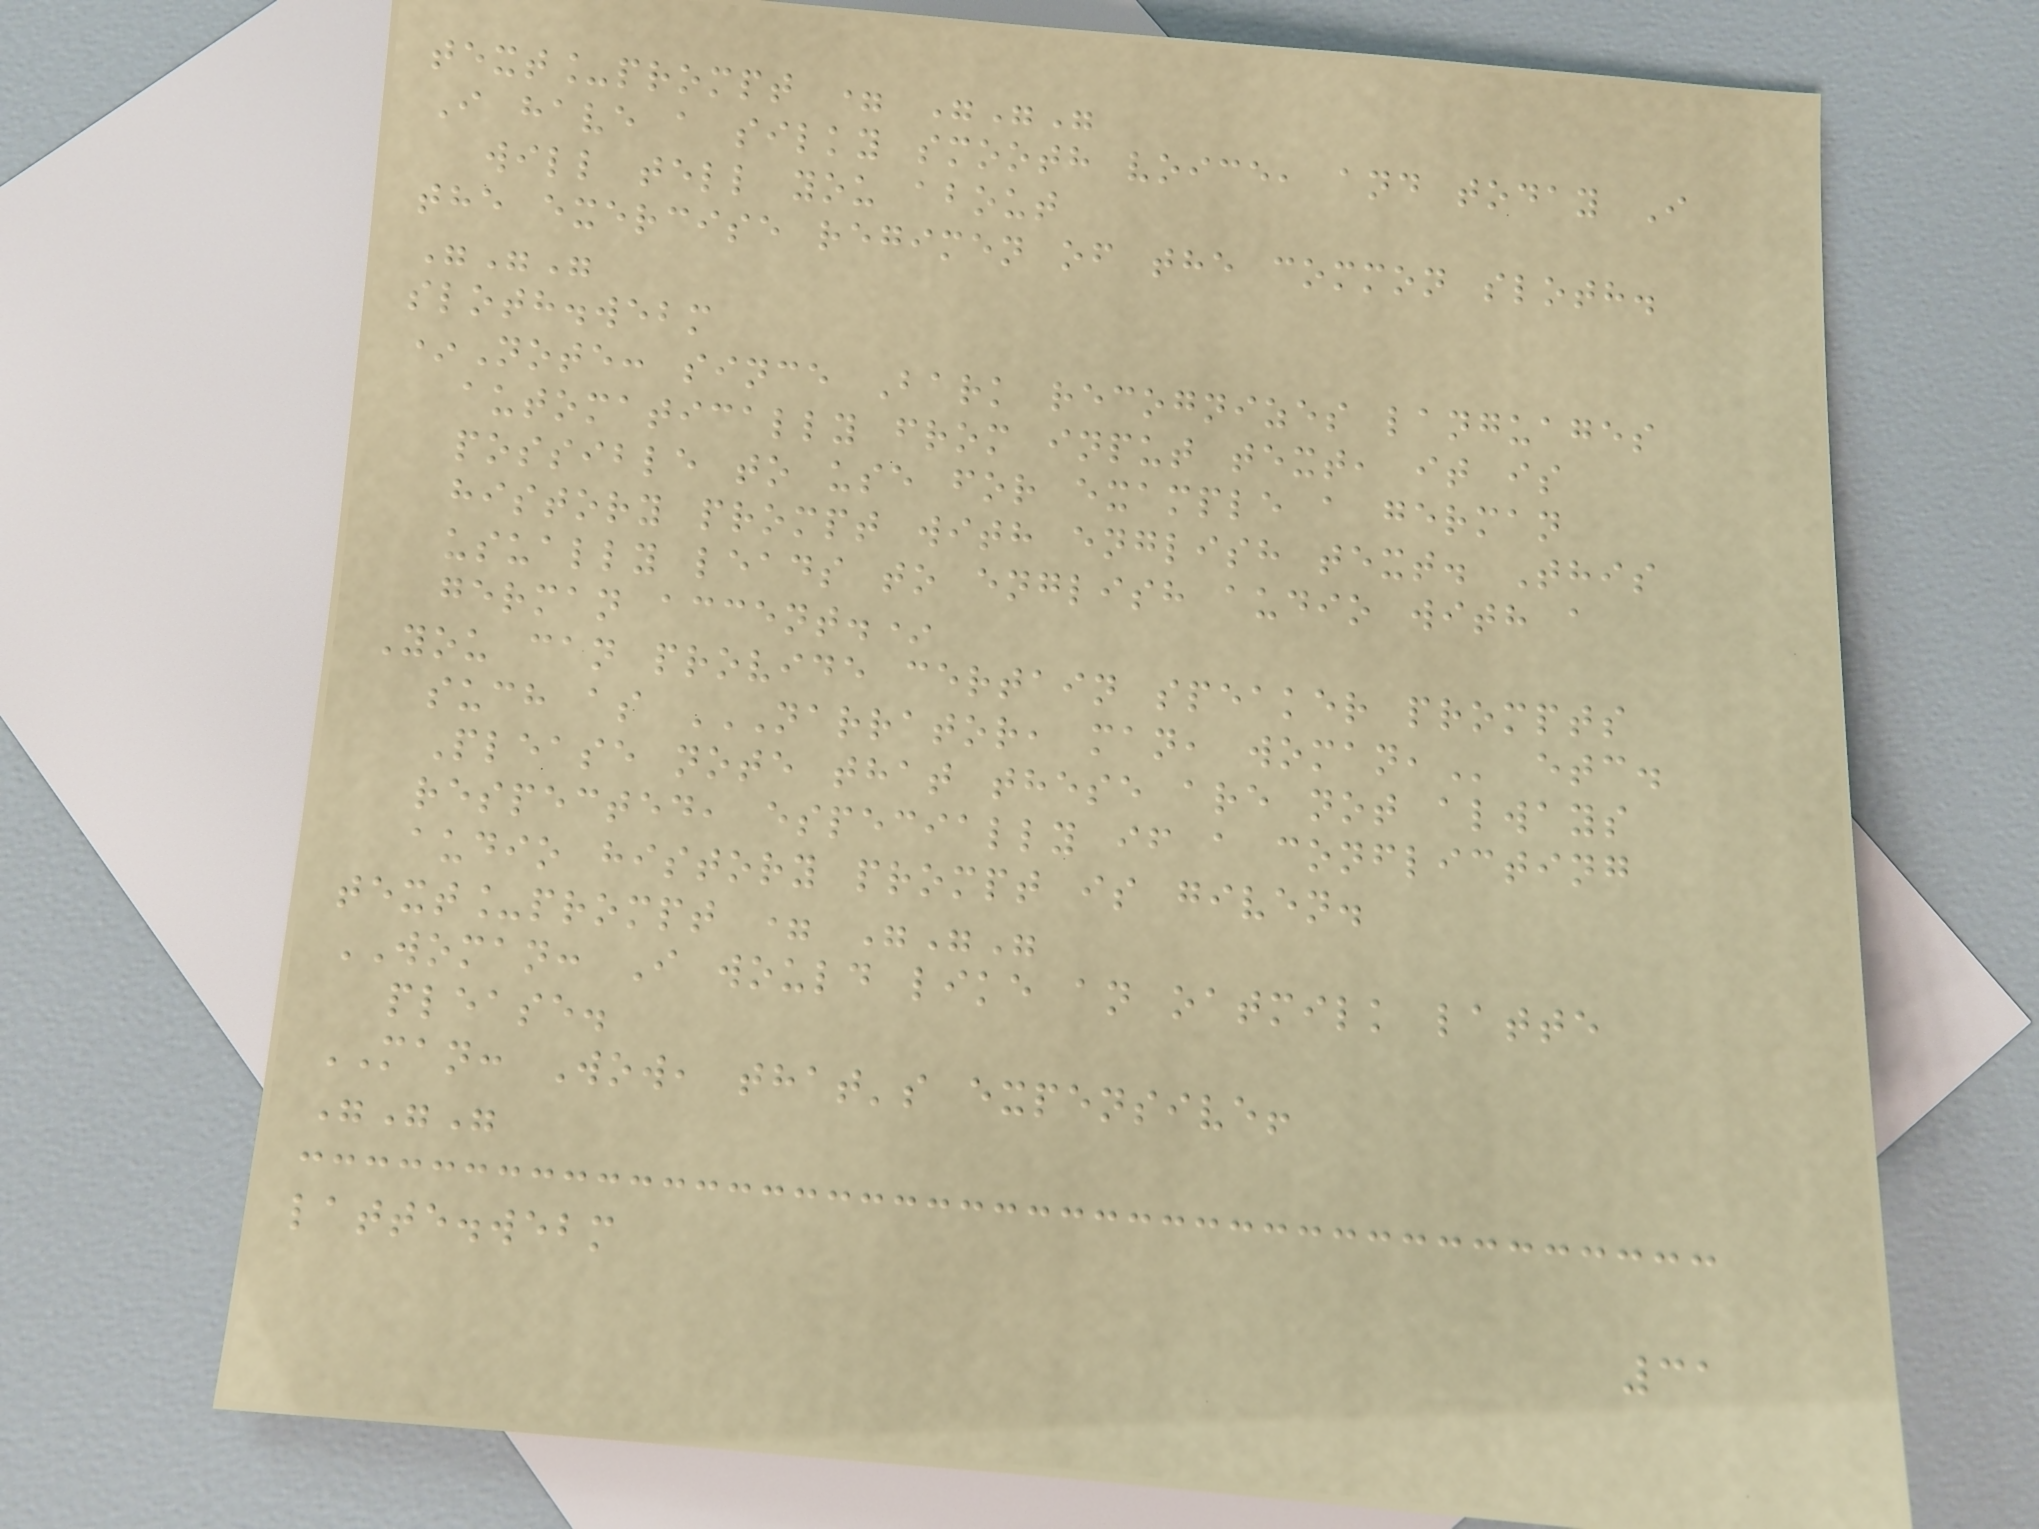text_prompt = """
I have a silky smooth voice, and today I
will tell you about
the exercise regimen of the common sloth.
"""
sloth.webm
*Note: since Bark recognizes languages
automatically from input text, it is
possible to use for example a german
history prompt with english text. This
usually leads to english audio with a
german accent.*
You can provide certain speaker prompts
such as NARRATOR, MAN, WOMAN, etc.
Please note that these are not always
respected, especially if a conflicting
audio history prompt is given.
text_prompt = """
WOMAN: I would like an oatmilk latte
please.
MAN: Wow, that's expensive!
"""
latte.webm
31
